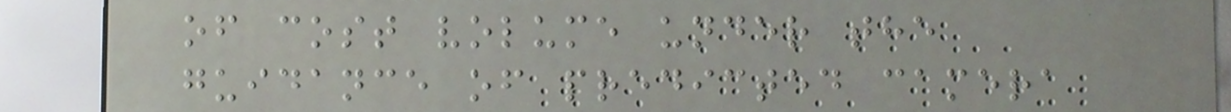of cost volume under the
guidance of predicted camera
